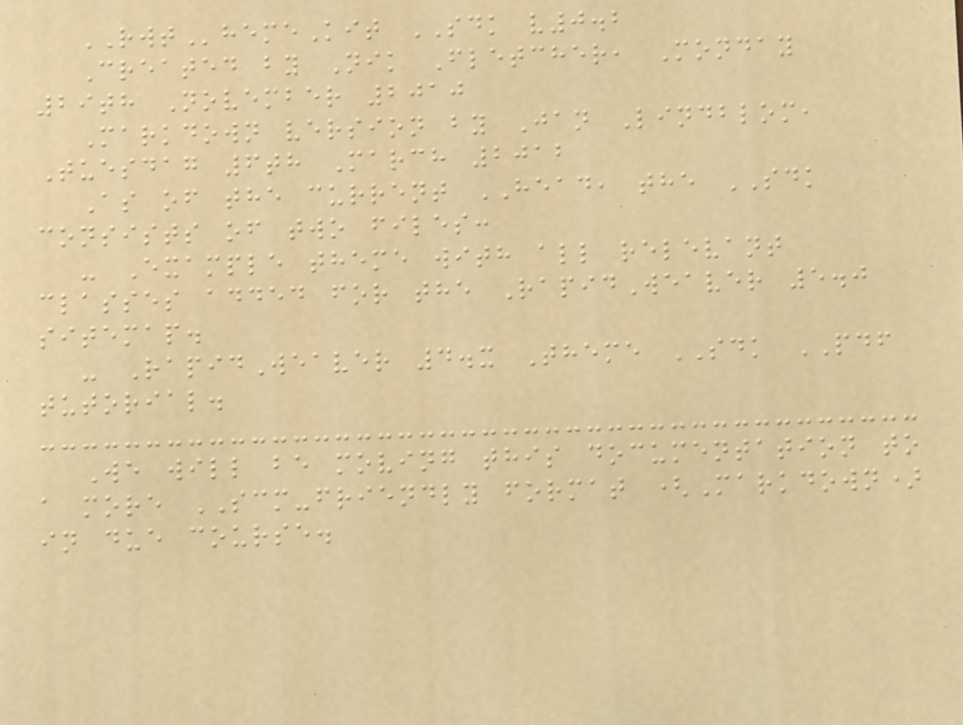RWThemeKit SDK v0.2
Created by Nik Fletcher, Monday
29th November 2010
Markdown version by Jan Lindblom,
Tuesdag 6th March 2012
As of the current HEAD, the SDK
consists of two files:
- Example theme with all relevant
classes added for the RapidWeaver 5.0
sitemap.
- RapidWeaver 4.x Theme SDK PDF
tutorial.
We will be moving this documentation to
a more SCM-friendly format (Markdown)
in due course.
